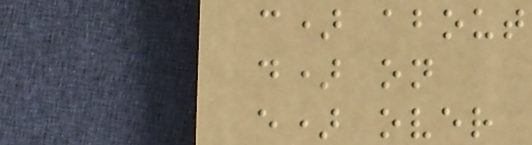c) about
d) on
e) over
